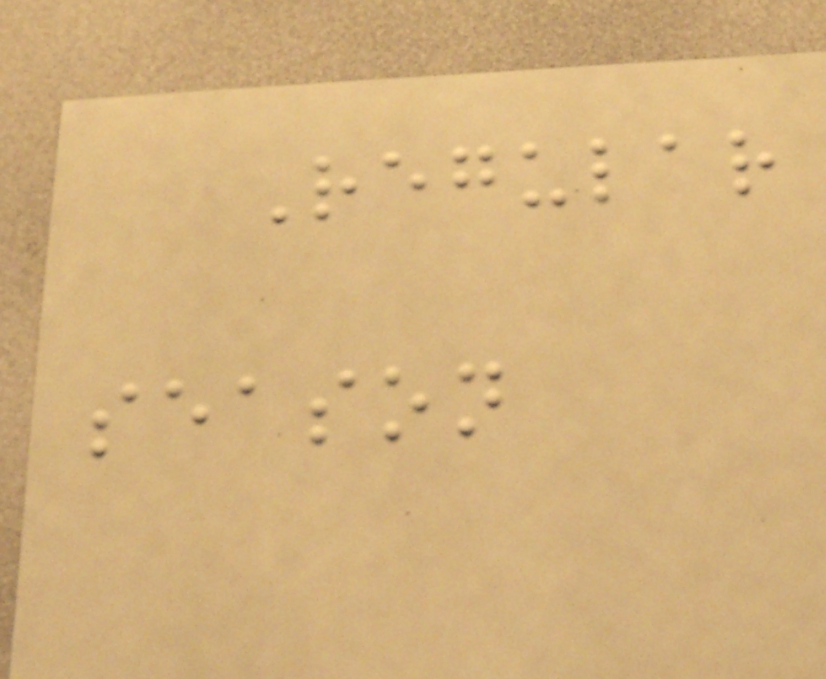Regular
season
